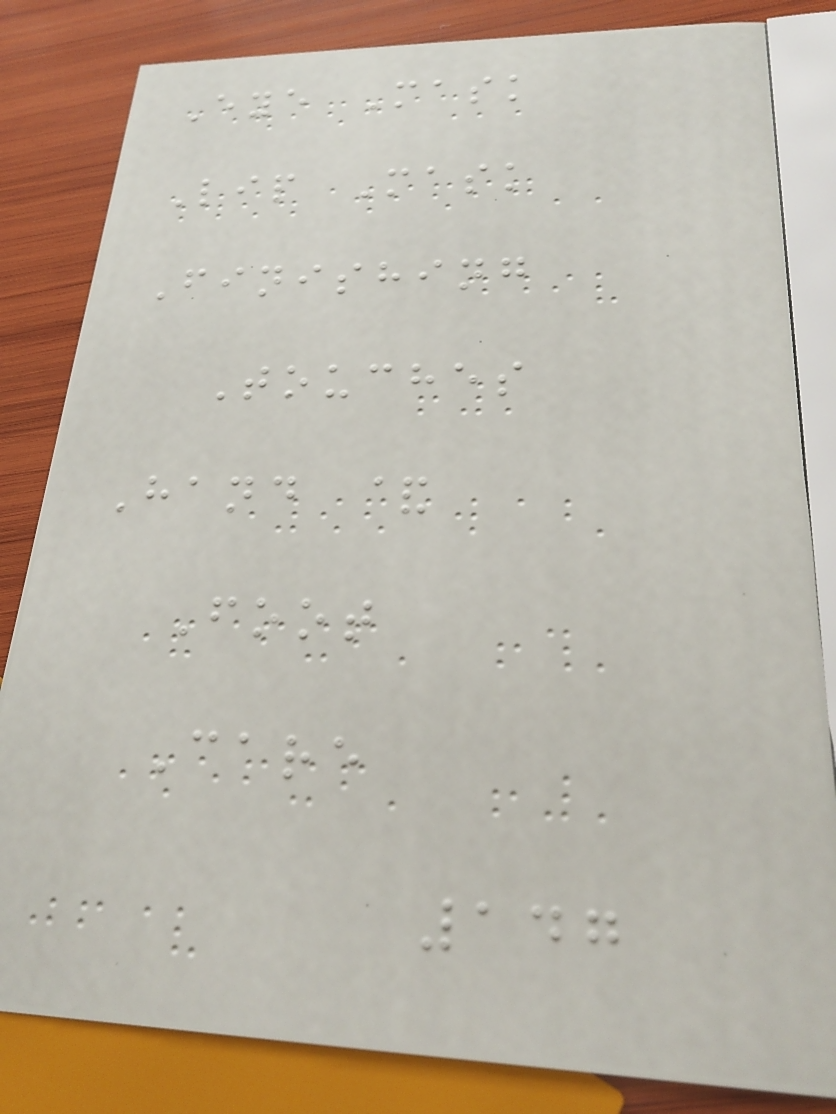Eye Mask
Lip Mask
Finishing
Touches
Hand &
Foot
Care
147
